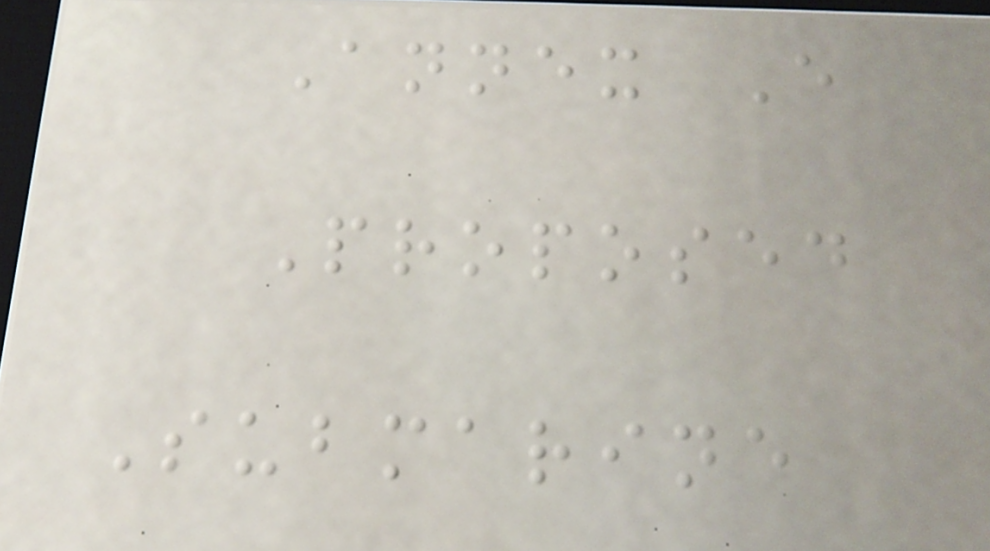Annex E
Proposed
Submarine
